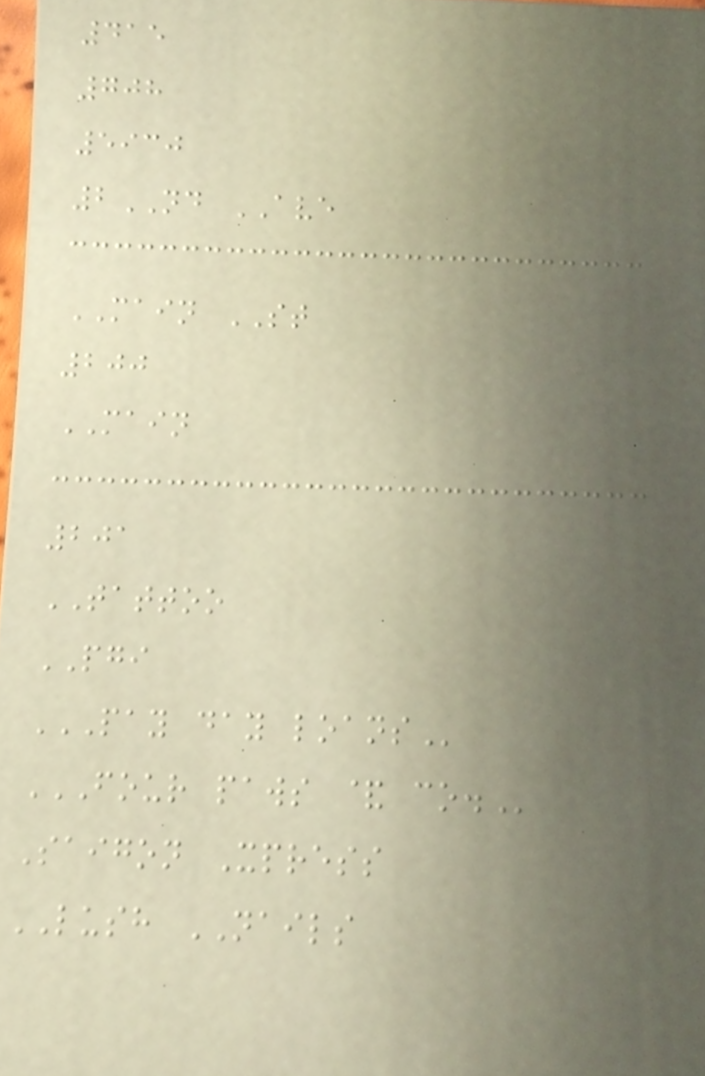415
708
5930
2ND AVE
MAIN ST
200
MAIN
201
TATTOO
PGI
PAY DAY LOANS
FOUR PAWS & CO.
Saigon Xpress
LUSH NAILS
